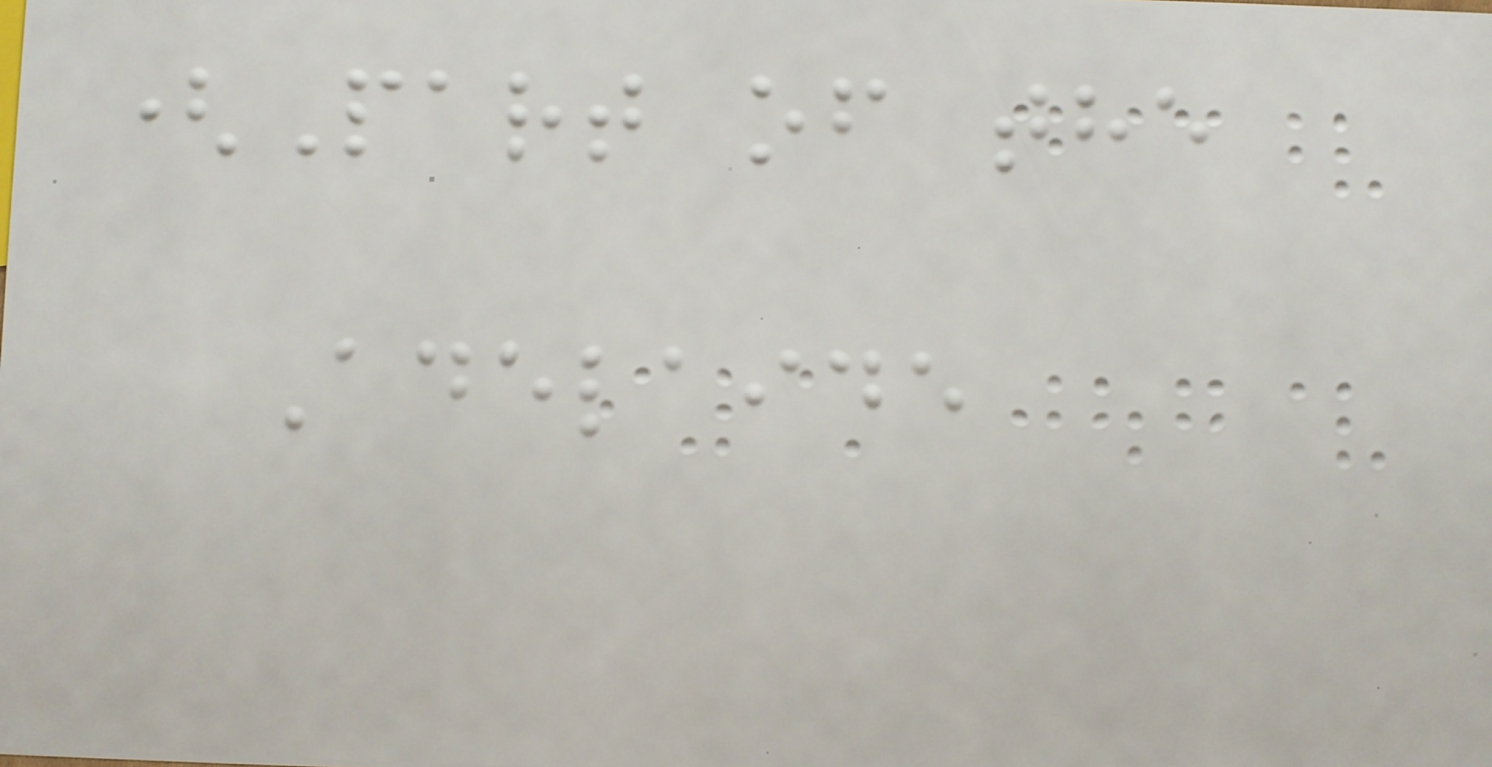(Part of the
Adelaide
